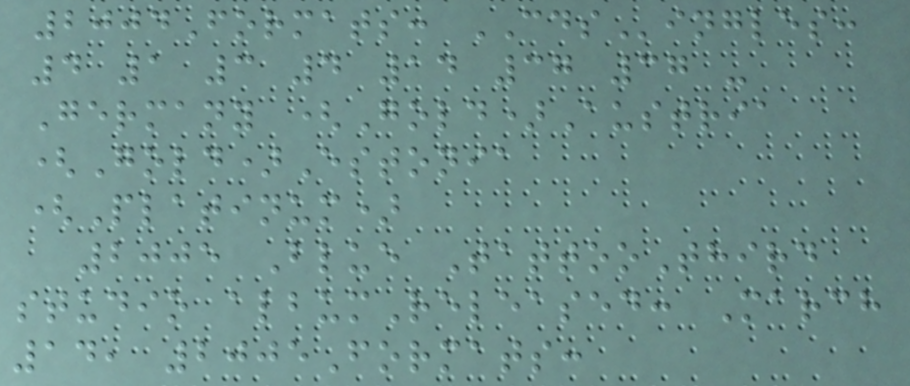2004Formats: CDSingles:
4 1 3 4 14 37 37 -
Germany (Gold)Austria
(Gold)Estonia
(Platinum)
2005 Blue TattooThird
studio albumReleased: March
14, 2005Formats:
